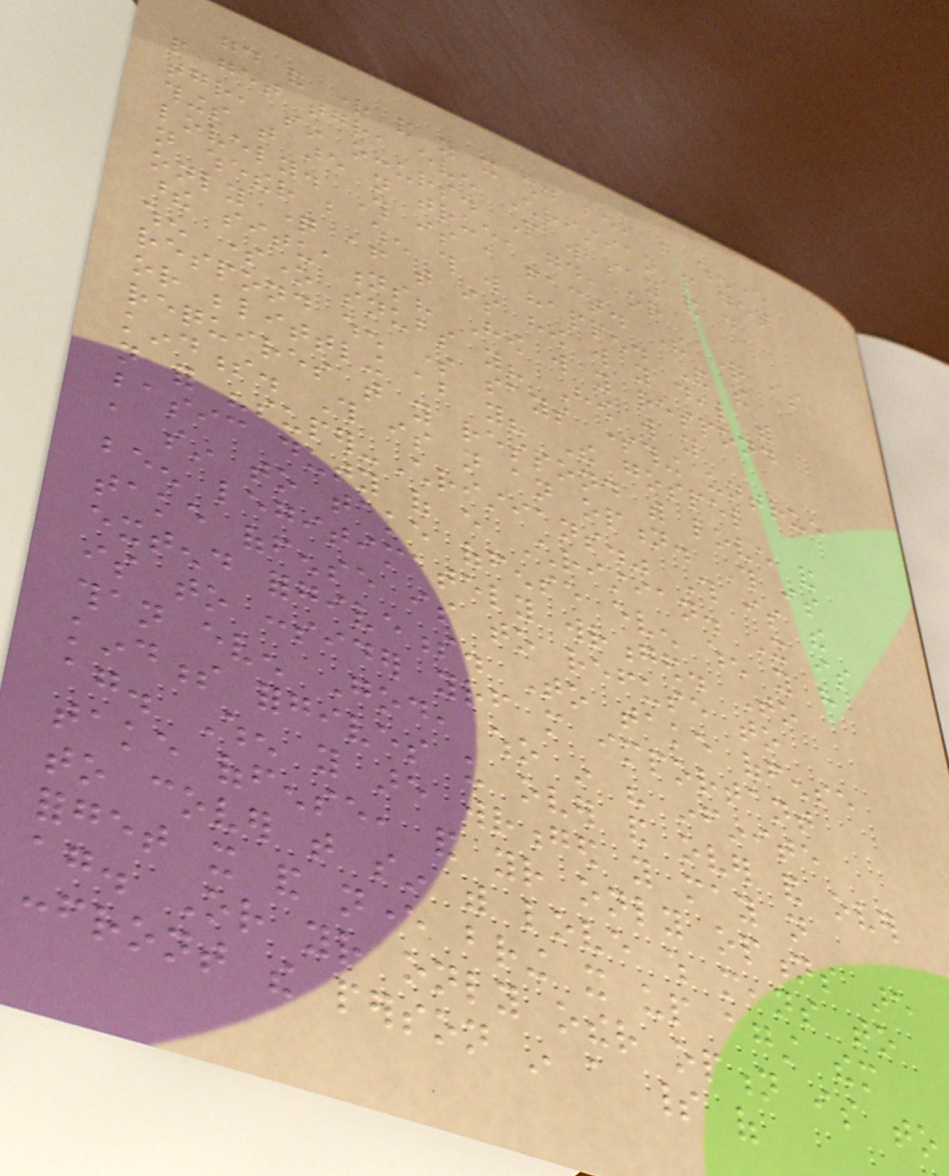good and right and as it should be, but whenever
people get together, even Christian people get
together, sin occurs. People will say and do
things that are not true, good, or
lovely. This is a fact. The question is
not whether but when this will happen. And the
only question after that is how will you deal with
these situations? How will you respond
when someone snubs you? How will you
respond when some says something untrue
or belittling about you? The gospel
requires that you respond with love and
kindness. This is not an option. This is
not for "super-Christians." This is the
basic duty of every Christian. It is
a sin to take offense even when you have
been legitimately wronged. To
take offense is to refuse to
extend forgiveness. To take offense
is to consider yourself more important
than even God, who in his infinite
kindness forgives us over and over and over
again. When you are wronged you may not
take offense, and your only options are
to cover that sin with love which means to
forget it and never bring it up against them
again. Or your only other option is to
confront the person in a spirit of
